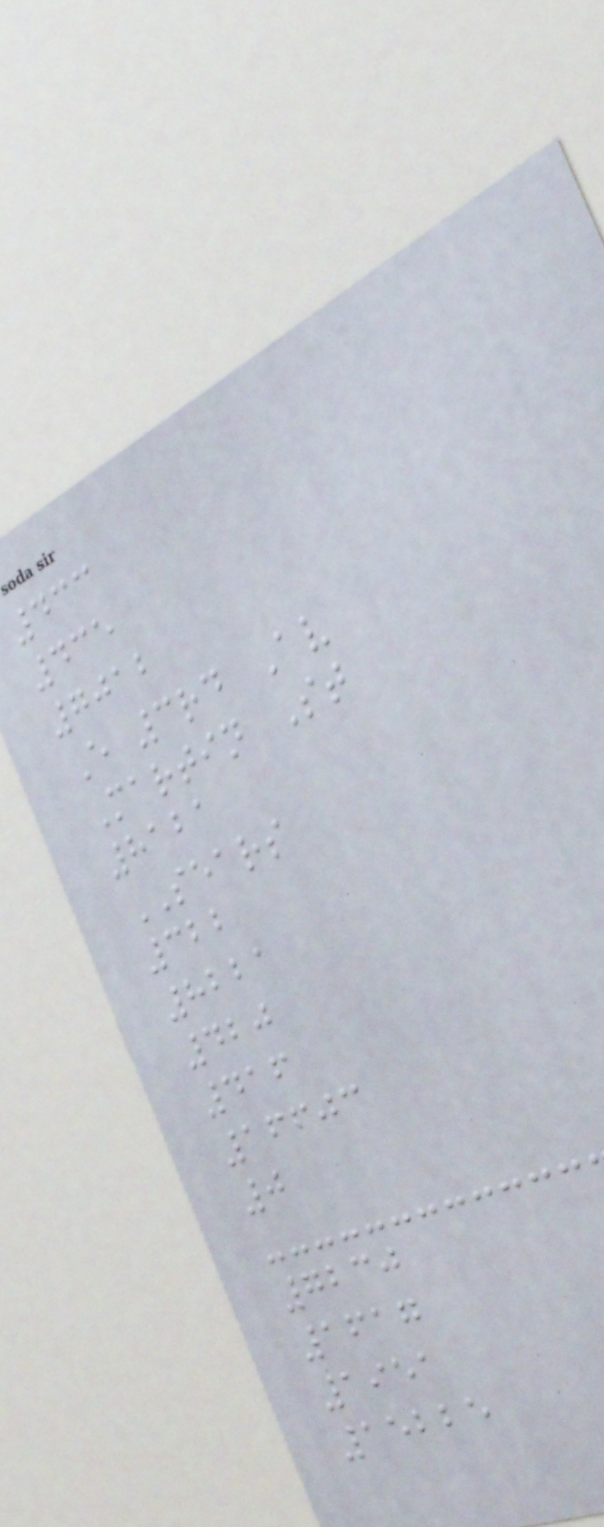433
435
7012
E 3rd Av
Martin St
8121
SEARS
322
8221
420
416
16603
0
7230
1617
1951
15225
